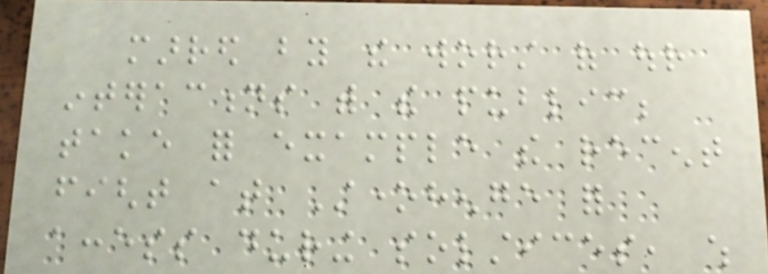marred by the worst of our
interactions with the public;
take for example the recent
fight at Stonehenge for
access during solstices, which
